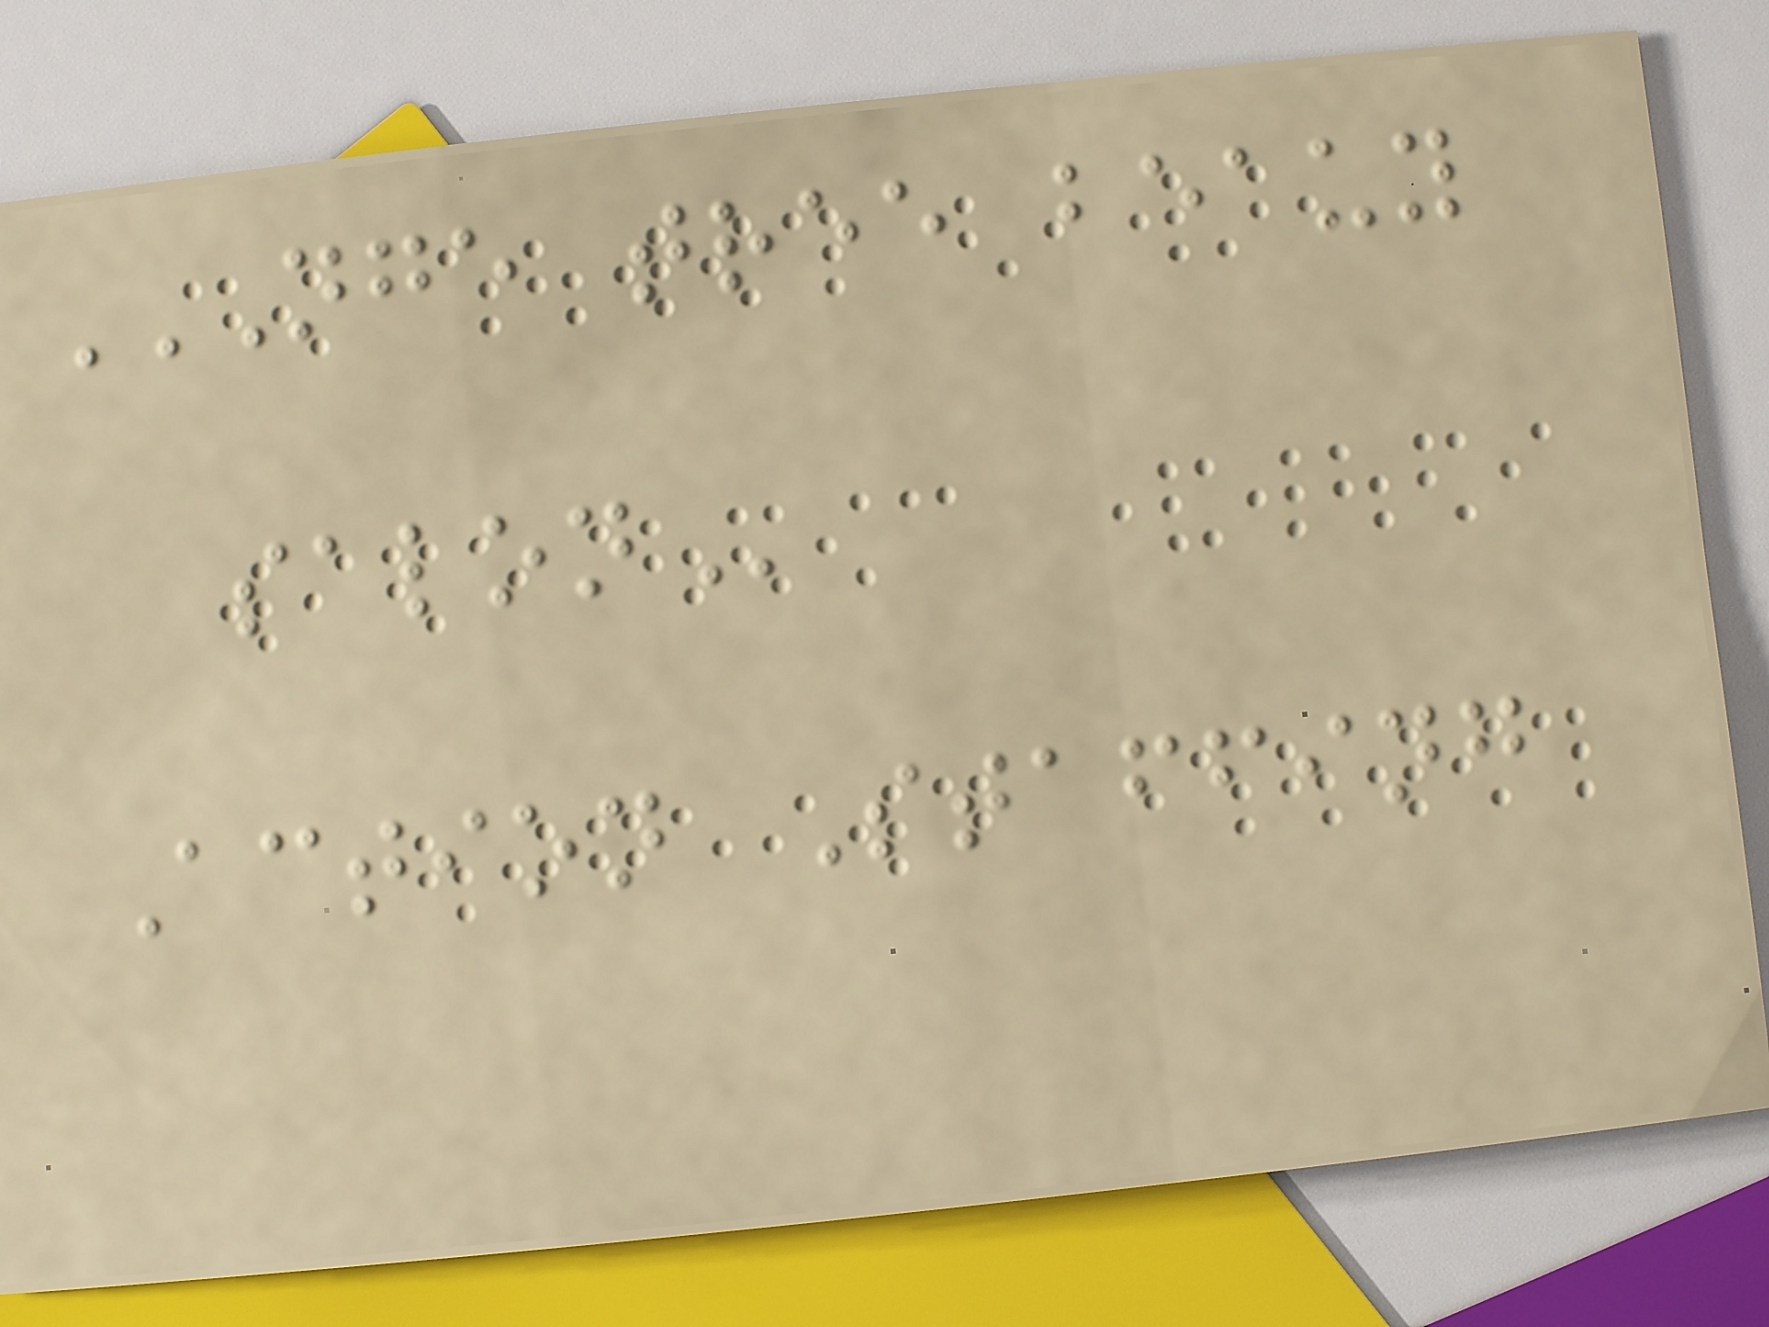NGE TREE BEAUY
SALON
Action Staffing
